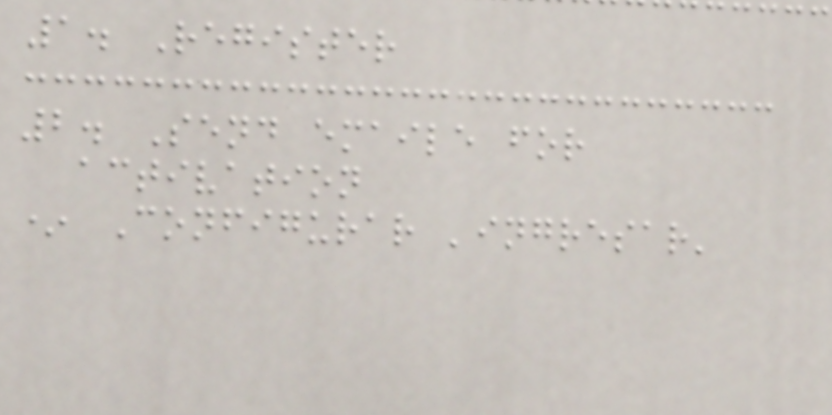1. Register
2. Send emaile for
activation
* Configurar 'ingresar'
